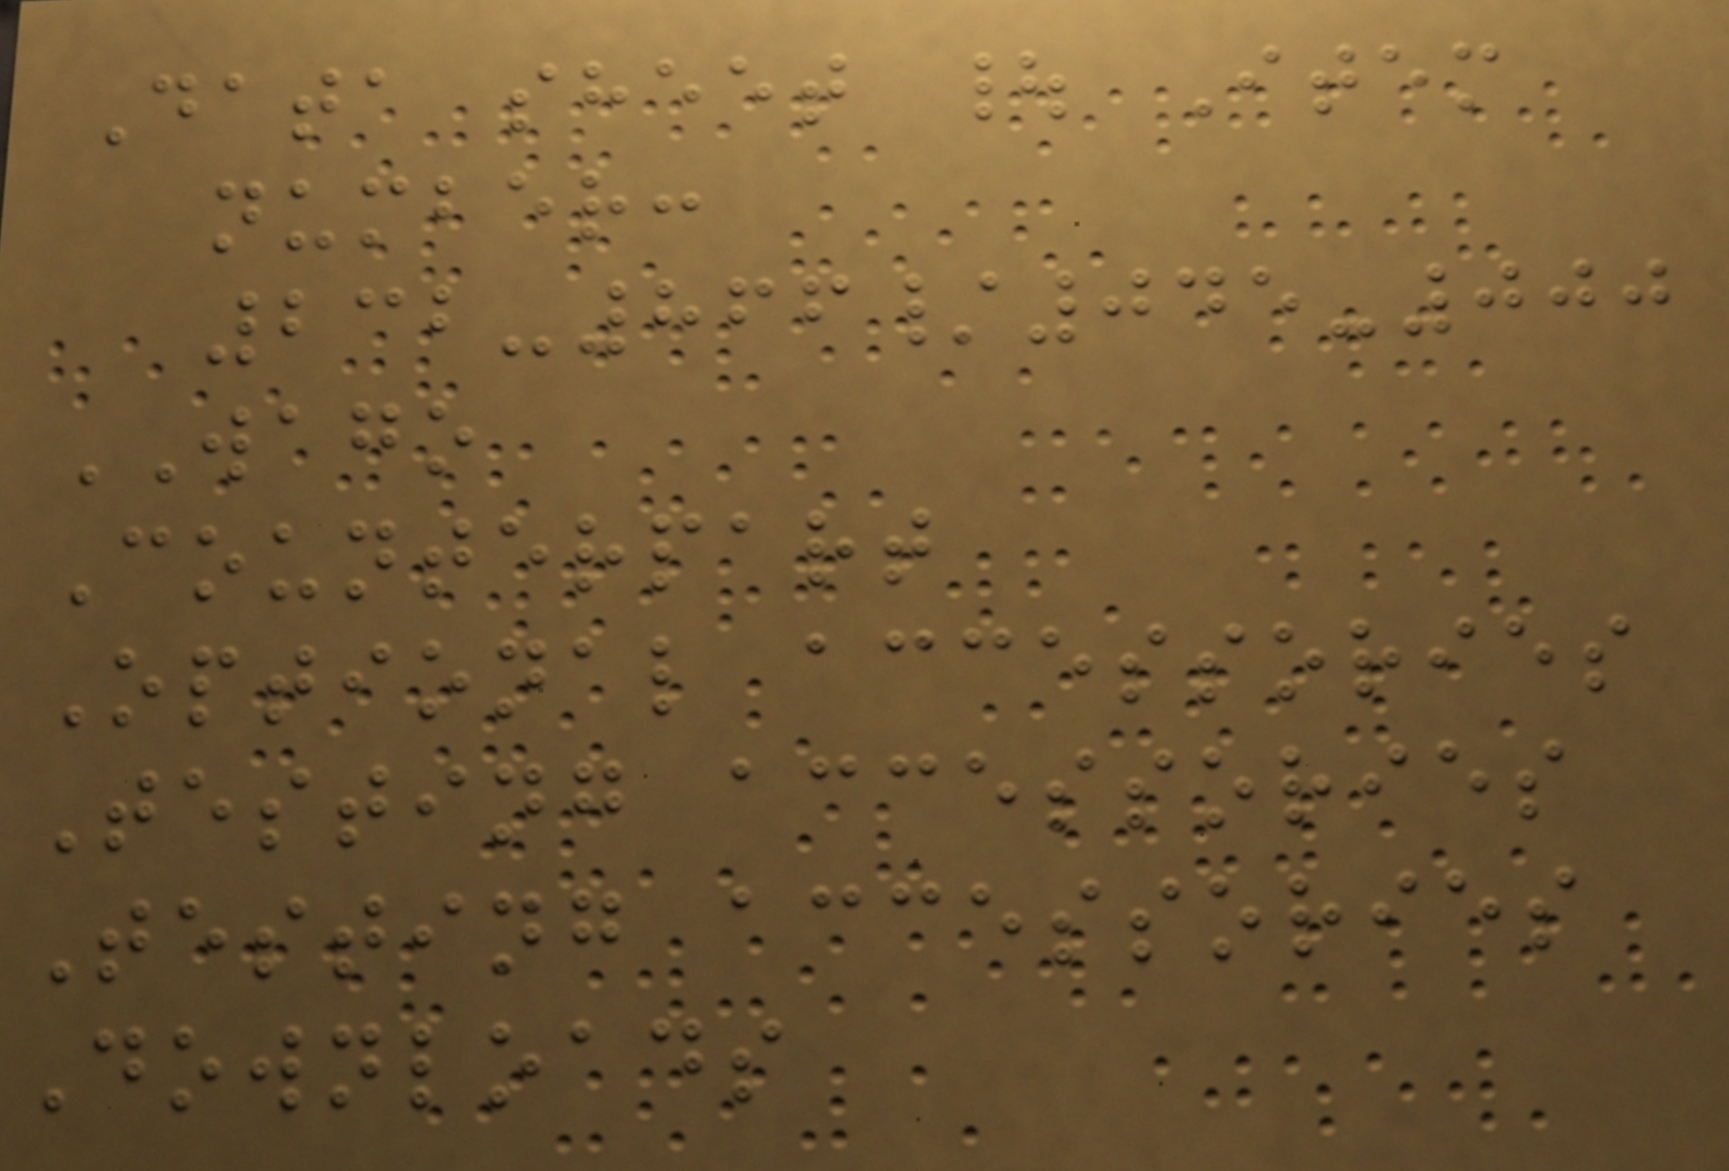Data sheet | Item
number:
232-866/045-000
WAGO
Counterpart
Optional accessories
Testing accessories
Testing accessories
Downloads
